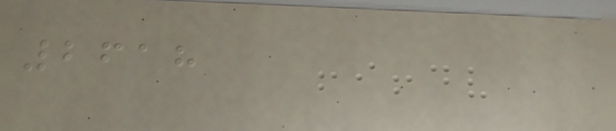2618
